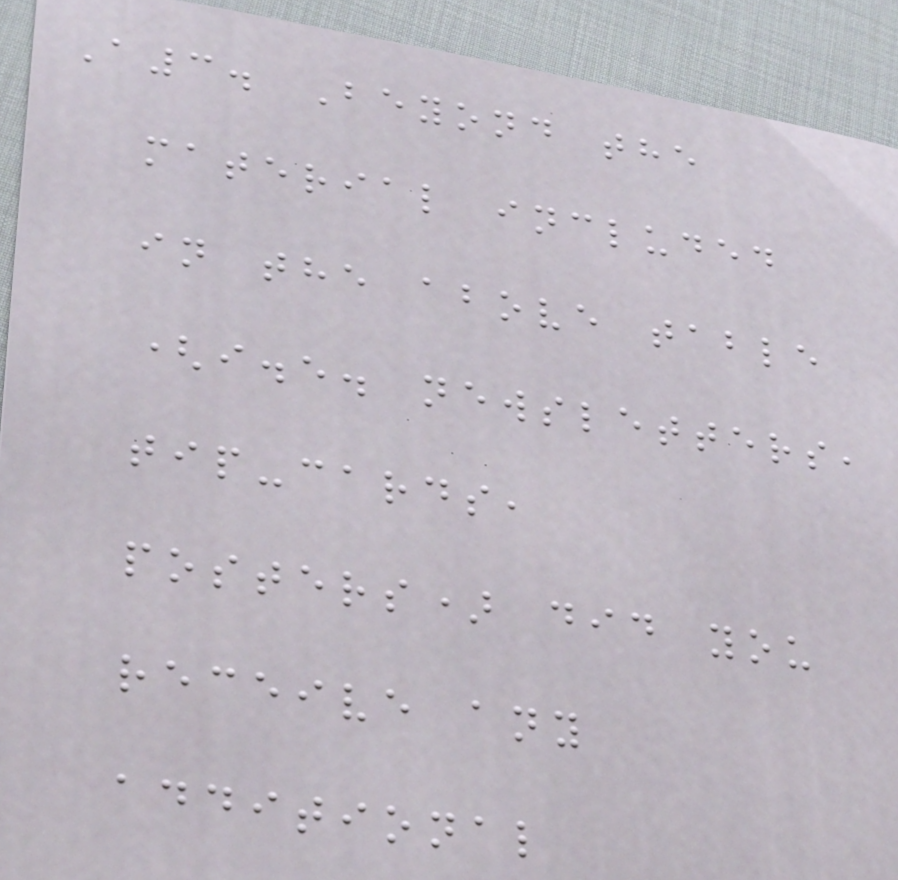A3. Beyond the
material included
in the above table
(i.e. newsletters,
tip-cards,
posters) did you
receive any
additional
